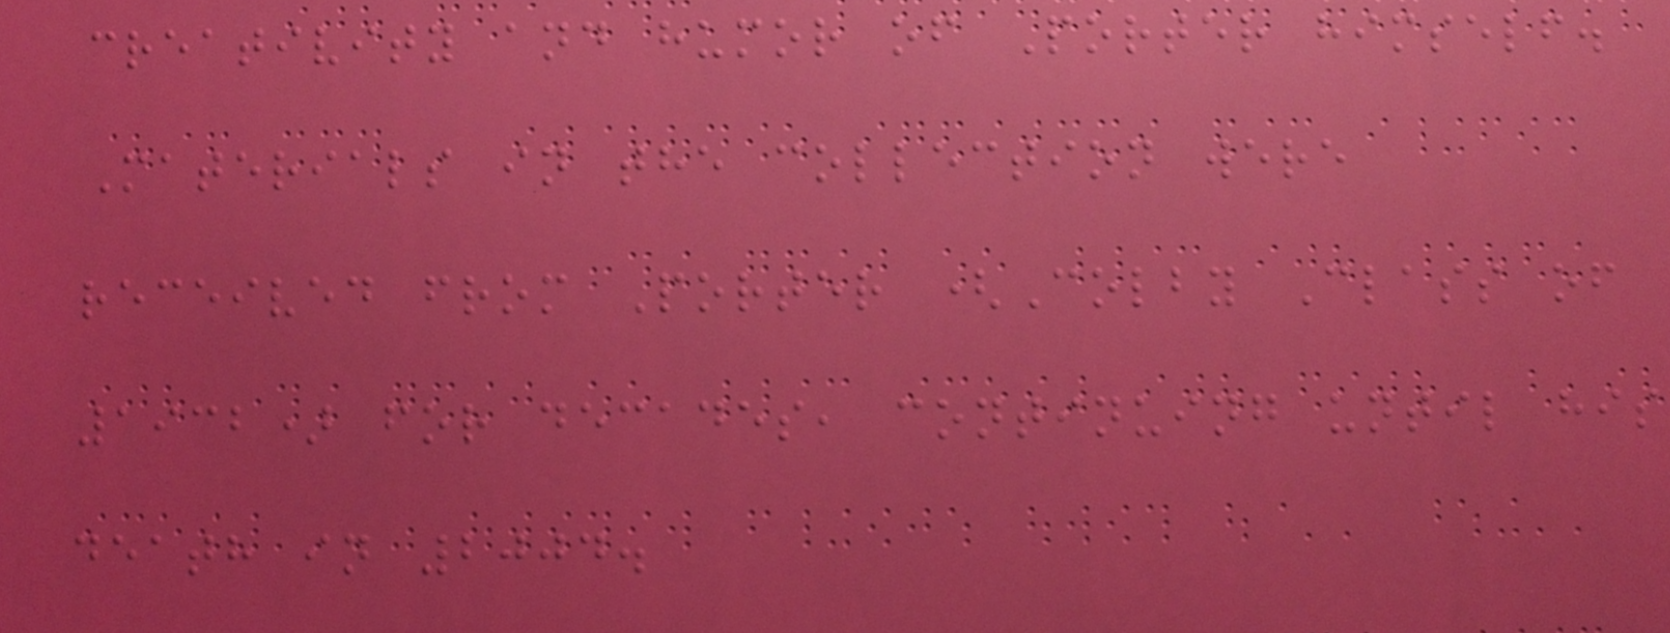creativity and humor of Porter himself.
Materials in the collection were
received from Porter (Colby Class of
1932) for decades, continuing until his
death in 2004.
